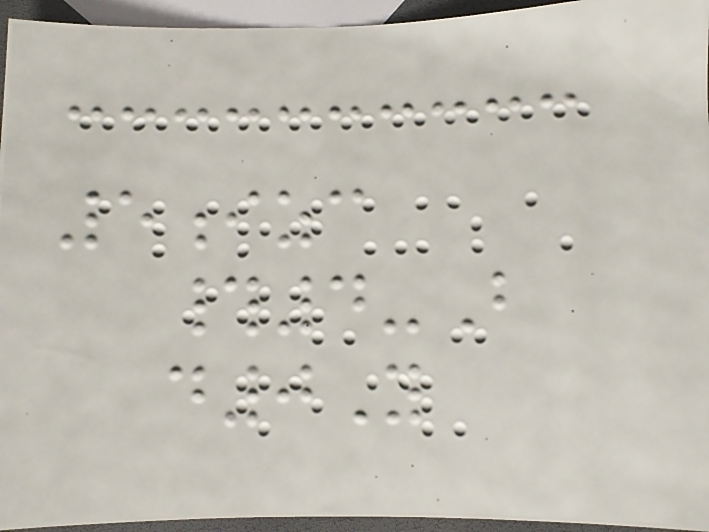5izc
#4-B
d0Y
